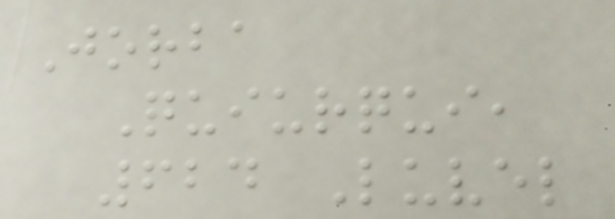Jorba
Quiurqui,
624 Luvel
